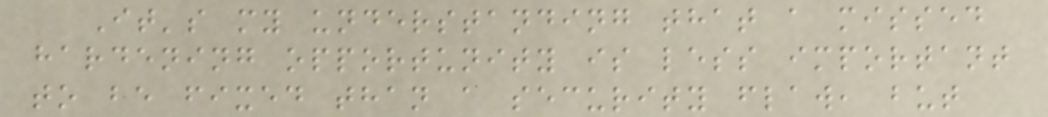It's my understanding that a missed
hardening opportunity is less important
to be fixed than a security flaw, but
